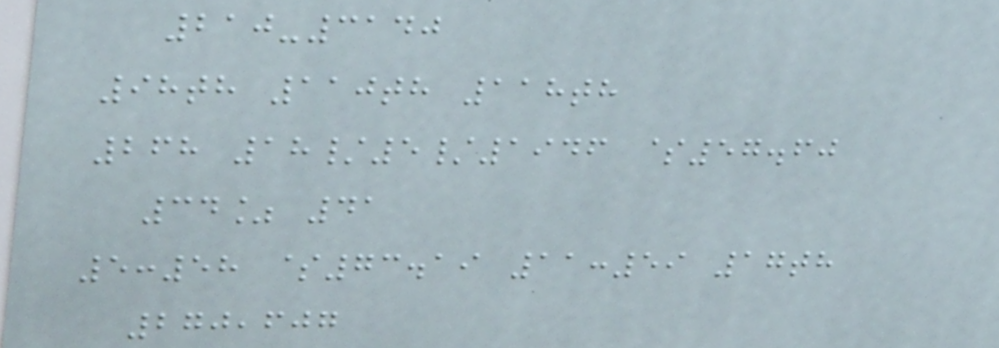210-3140
98th 110th 118th
268 18/5/1946 $57.60
34% 41
5:58 $73.19 11:59 17th
270,607
